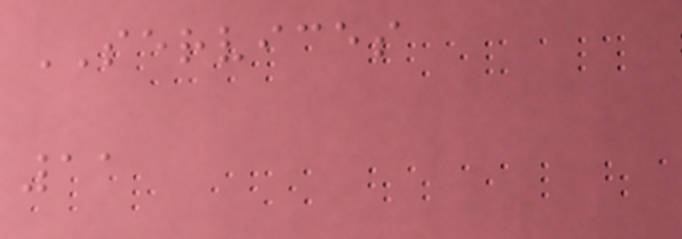SERVICES
11
